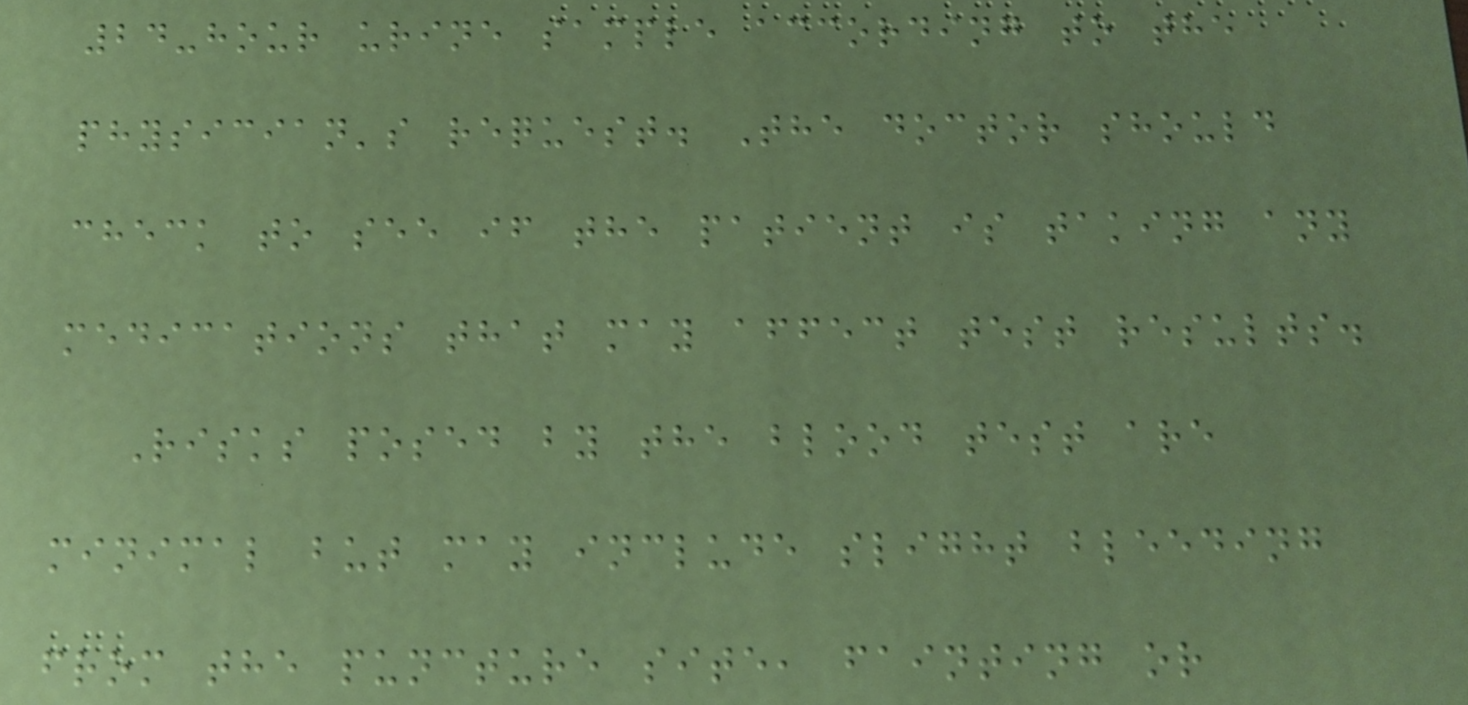24-hour urine sample according to the
physician's request. The doctor should
check to see if the patient is taking any
medications that may affect test results.
Risks posed by the blood test are
minimal but may include slight bleeding
from the puncture site, fainting or
